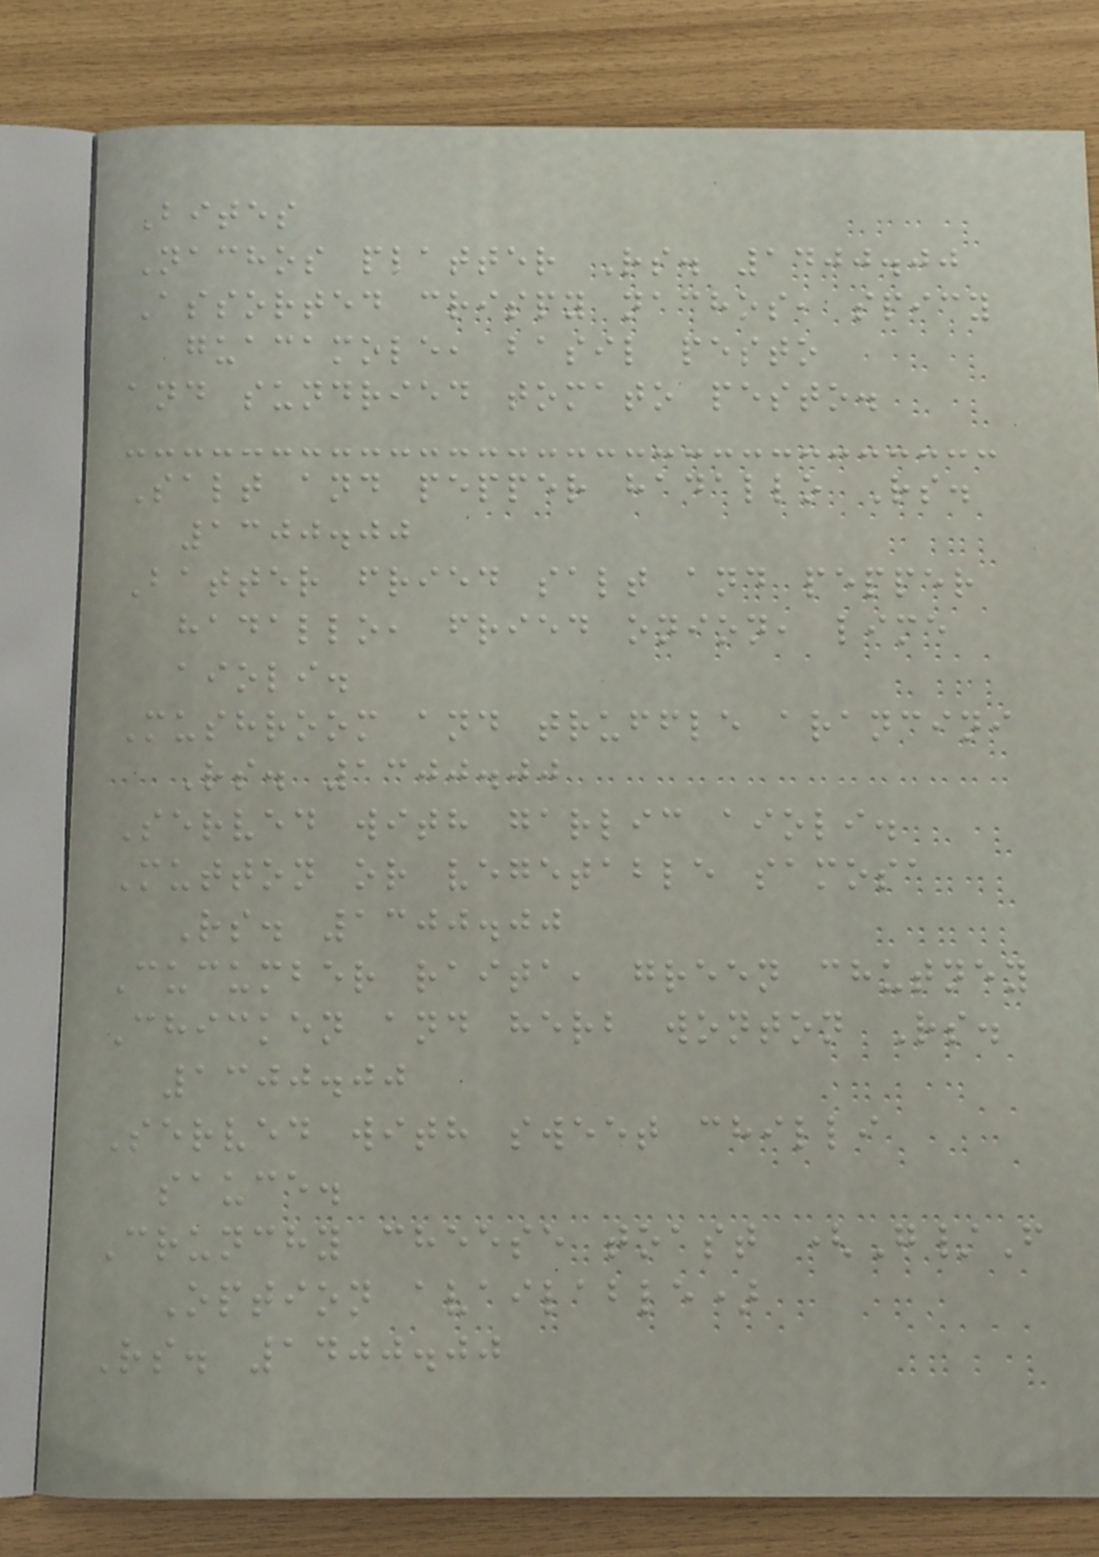Bites
Nachos platter Rs. 1400.00
Assorted crispy nachos, spicy
guacamole, basil pesto
and sundried tomato pesto.
Salt and pepper hadallo Rs.
1300.00
Batter fried salt and pepper
hadallo, fried onion, lime
aioli.
Mushroom and truffle arancini
Rs. 1300.00
Served with garlic aioli.
Mutton or vegetable samosa
Rs. 1300.00
Cucumber raita, green chutney
Chicken and herb wonton Rs.
1300.00
Served with sweet chilli
sauce.
Crunchy cheese toast (G/F
Option available)
Rs. 1400.00
